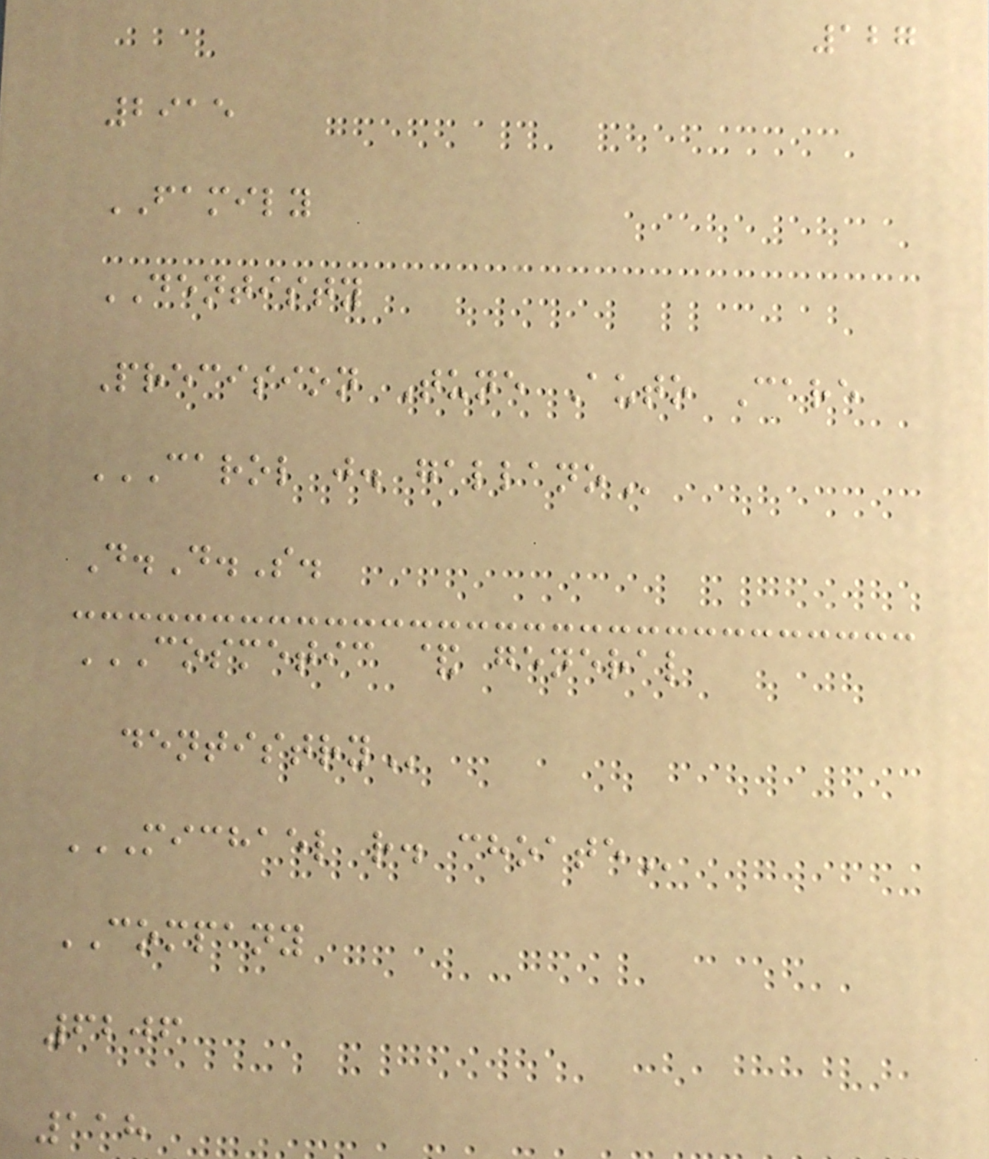127
2915
FAMILY
DENTISTY
Precision Tune Auto Care
CAROL J. GALLANO
D.D.S.
COSMETIC & GENERAL
DENTISTRY
MICHAEL R. CHOATE
COMPANY
6206
118
